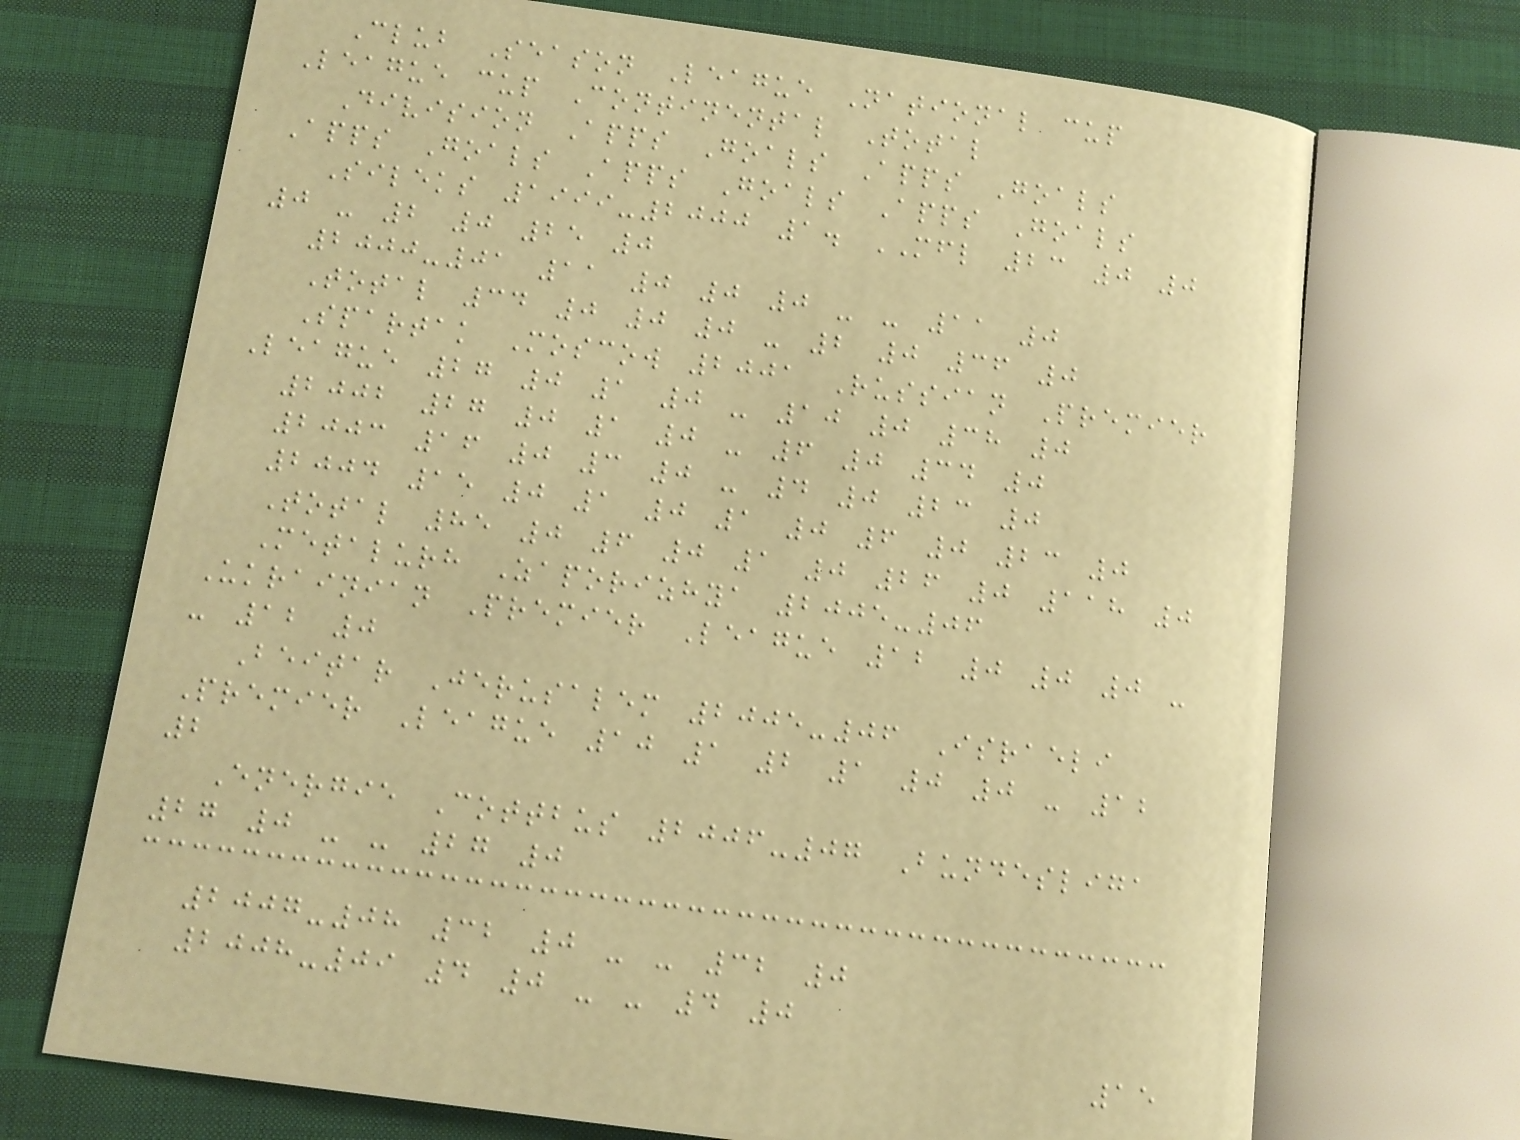Club Season League National cup
League cup Continental Total
Division Apps Goals Apps Goals
Apps Goals Apps Goals Apps Goals
Sileks 1999-2000 1. MFL 23 0 0
0 - 2 0 25 0
2000-01 11 0 0 0 - - 11 0
Total 34 0 0 0 - 2 0 36 0
Spartak Moscow 2001 Russian Premier
League 27 0 1 0 - 10 0 38 0
2002 27 0 1 0 - 6 0 34 0
2003 16 0 3 0 - 4 0 23 0
2004 15 0 1 0 1 0 6 0 23 0
Total 85 0 6 0 1 0 26 0 118 0
Metalurh Zaporizhya 2005-06
Ukrainian Premier League 12 0 0 0 -
- 12 0
Beitar Jerusalem 2005-06 Israeli
Premier League 10 1 2 1 0 0 - 12
2
Energie Cottbus 2006-07 Bundesliga
27 0 - - 27 0
2007-08 32 0 - - 32 0
2008-09 4 0 - - 4 0
15
